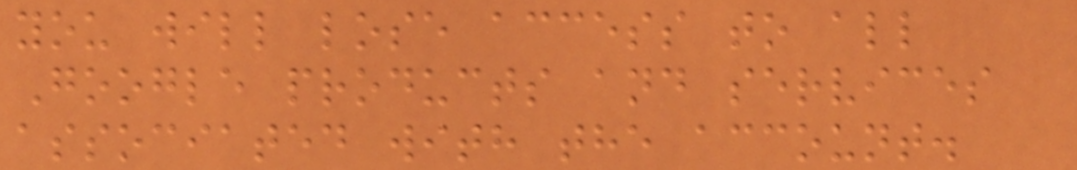you will lose access to all
Google products and services
associated with the account.
